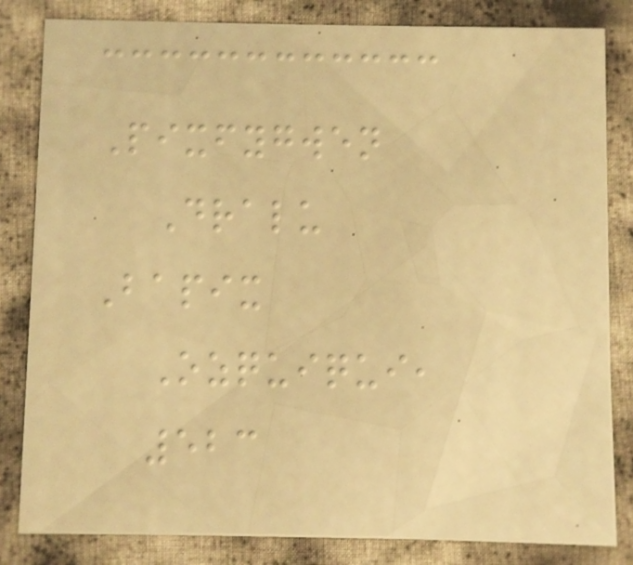Pixfygwen
Dralu
Bapix
Ozquiqui,
523
